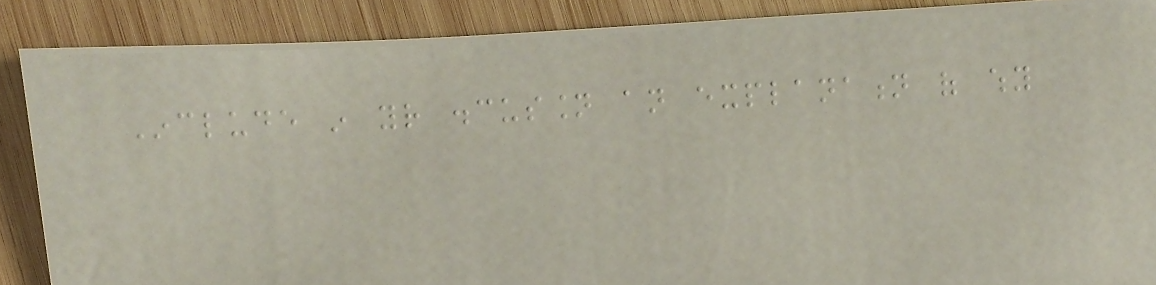Include in your discussion an explanation of why
